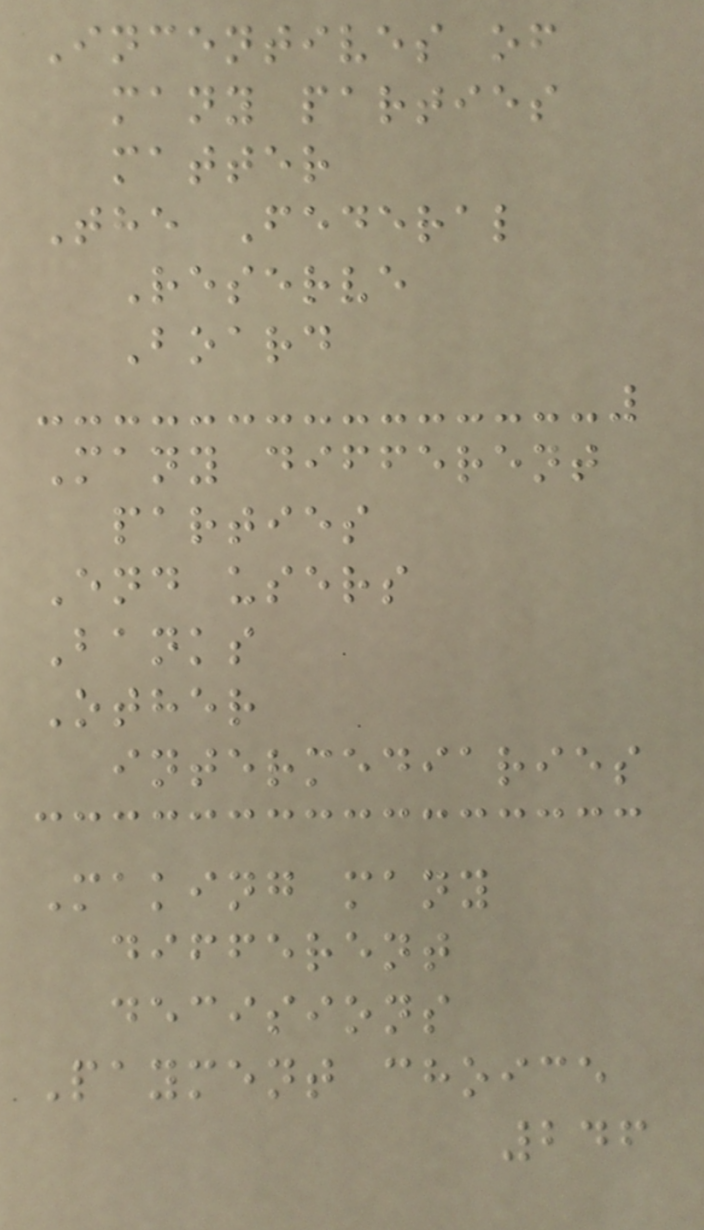Incentives of
many parties
matter
The Federal
Reserve
Board
Many different
parties
End users
Banks
Other
intermediaries
Making many
different
decisions
Payment choice
246
